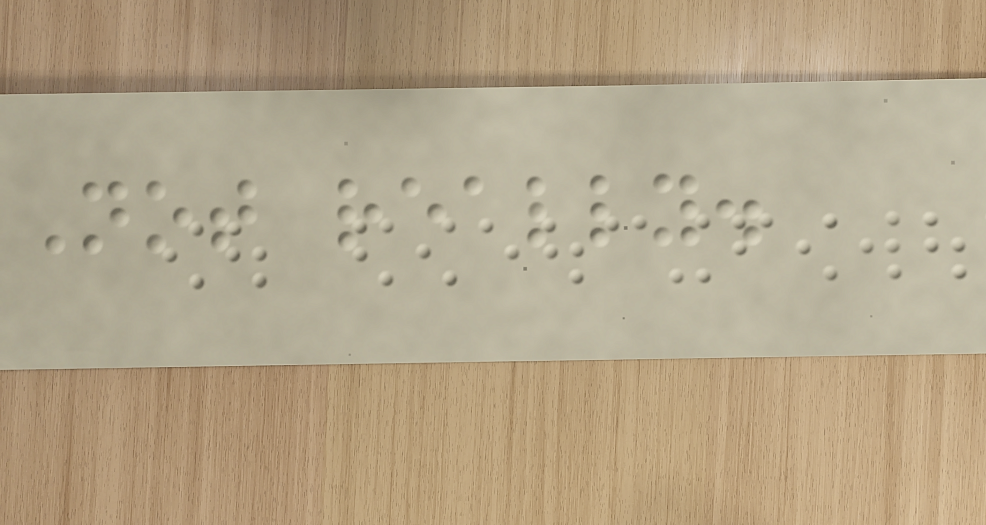Not really.
